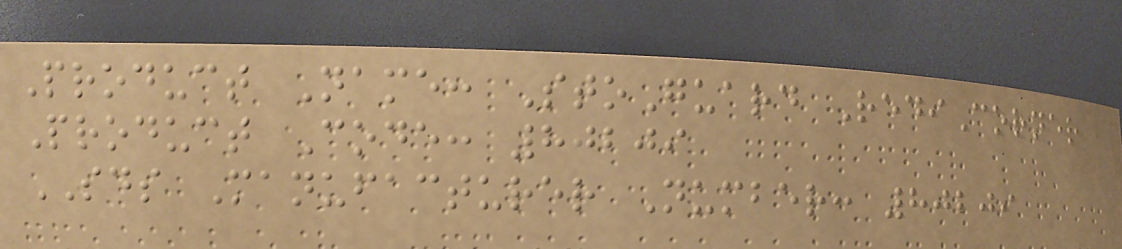Product Name: StoGuard RediCorner
Product Code: 80209
SDS Manufacturer Number: 80209
